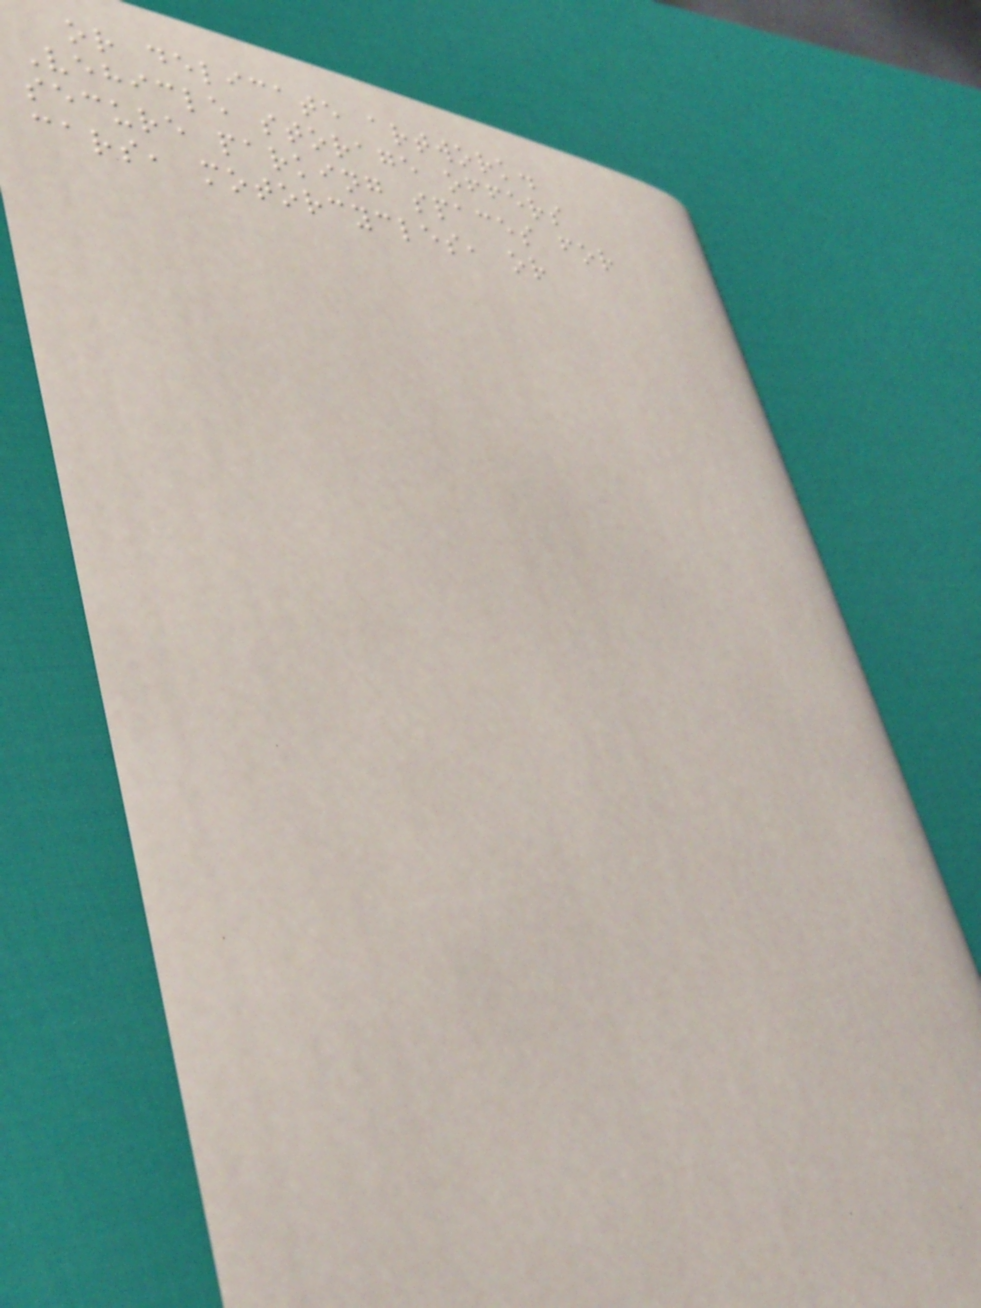or delicate artwork.
Vehicle storage offers
secure parking spaces for
cars, motorcycles, or
